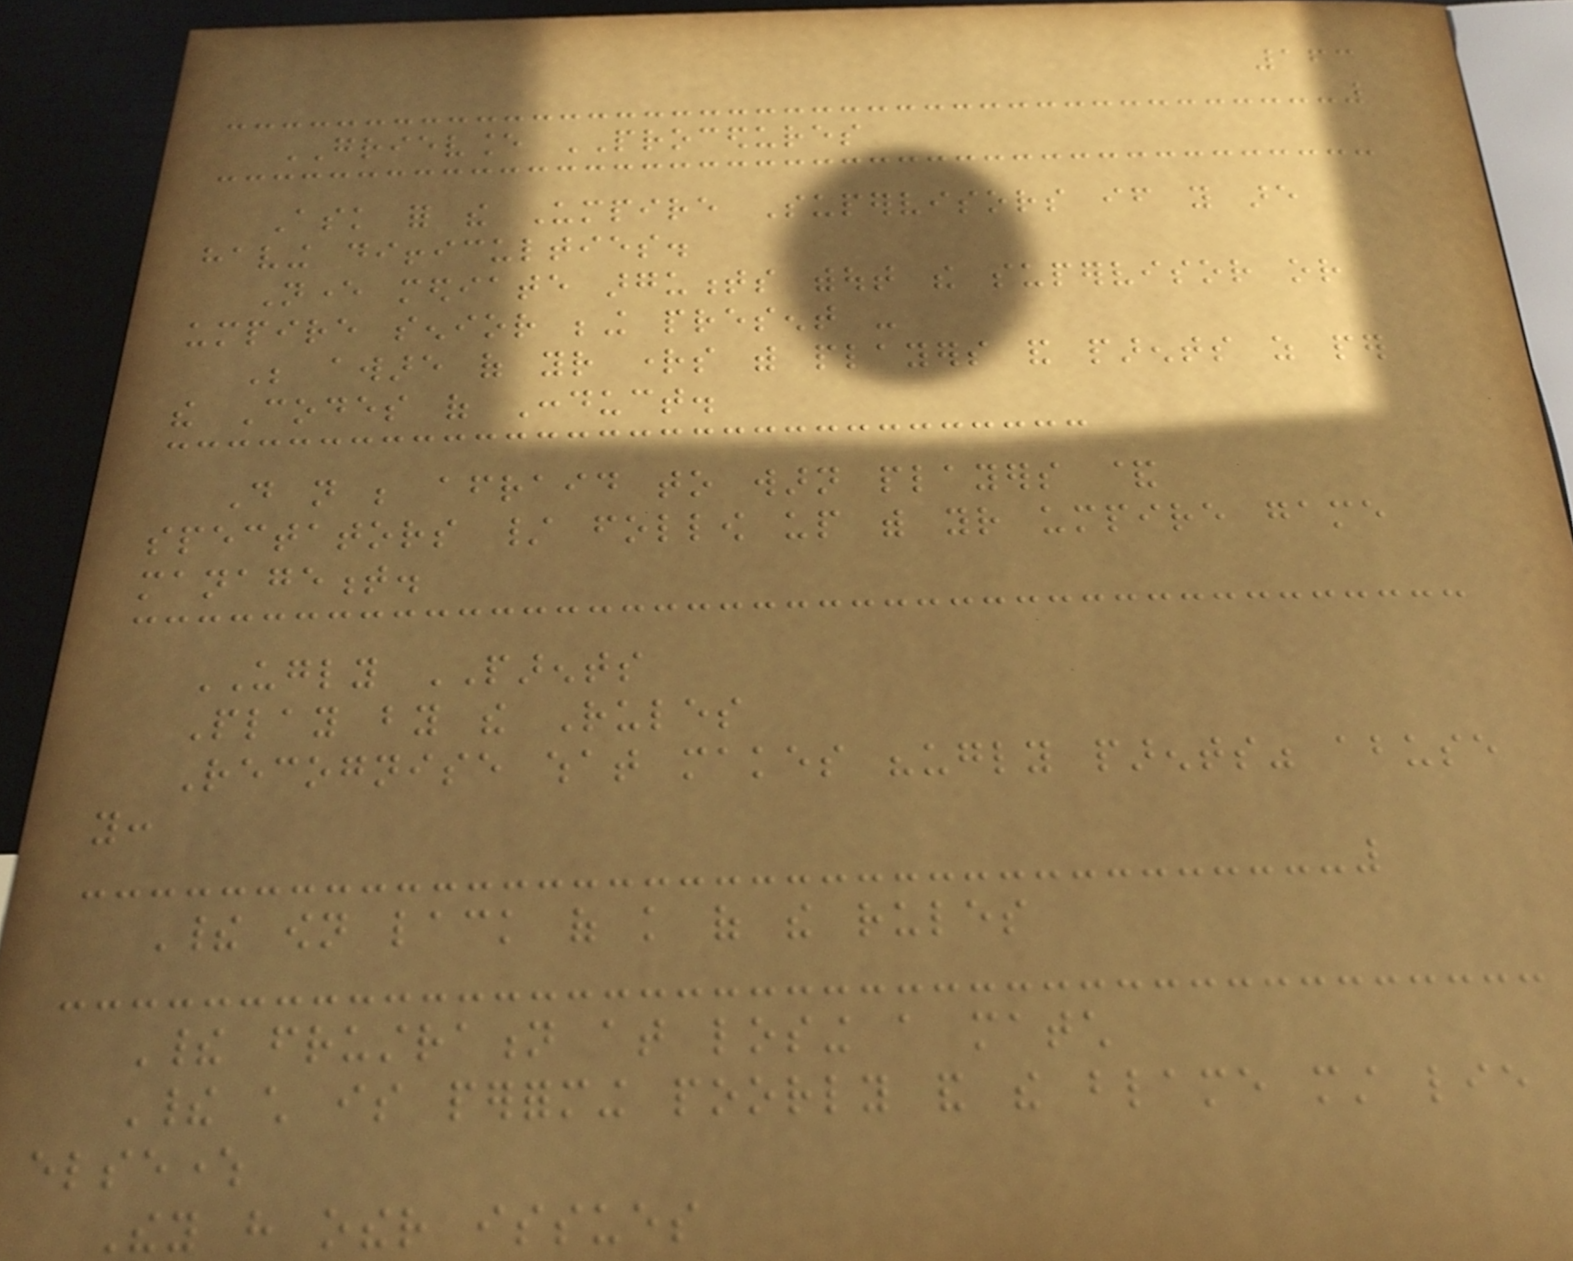163
GRIEVANCE PROCEDURES
Ask for the Umpire Supervisors if you are
having difficulties.
Never mediate arguments without the supervisor or
umpire senior being present -
Be aware of your rights with players and parents as per
the Codes of Conduct.
Do not be afraid to warn players &
spectators / follow up with your umpire game
management.
UGLY PARENTS
Play by the Rules
Recognise what makes "ugly parents" abuse
you:
Their own lack of knowledge of the rules
Their frustration at losing a match
Their child is performing poorly and the blame must lie
elsewhere
They have other issues
